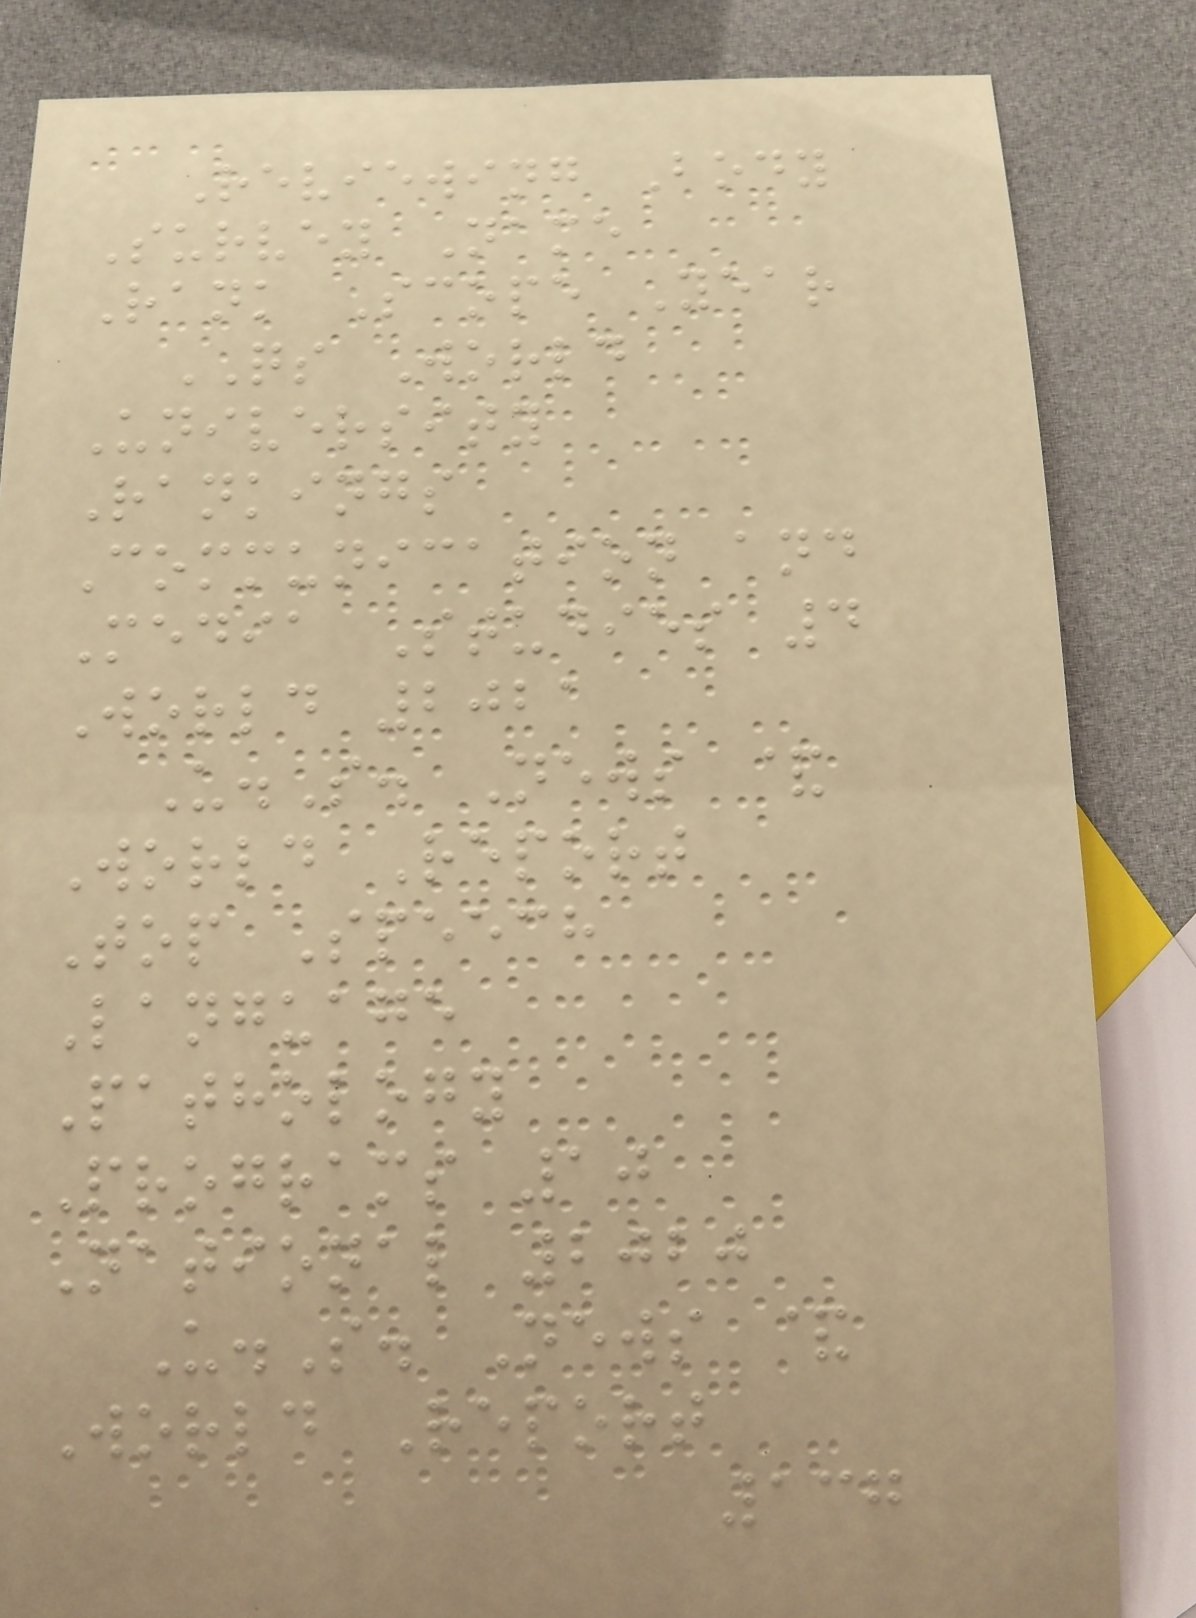Reviewing Body
Survey Name
Rank Scope Year
QS World
University
Rankings
Communication and
Media Studies 4
World 2021
U.S. News &
World Report
Top Speech
Language
Pathology
Programs 10
National 2020
U.S. News &
World Report
137
